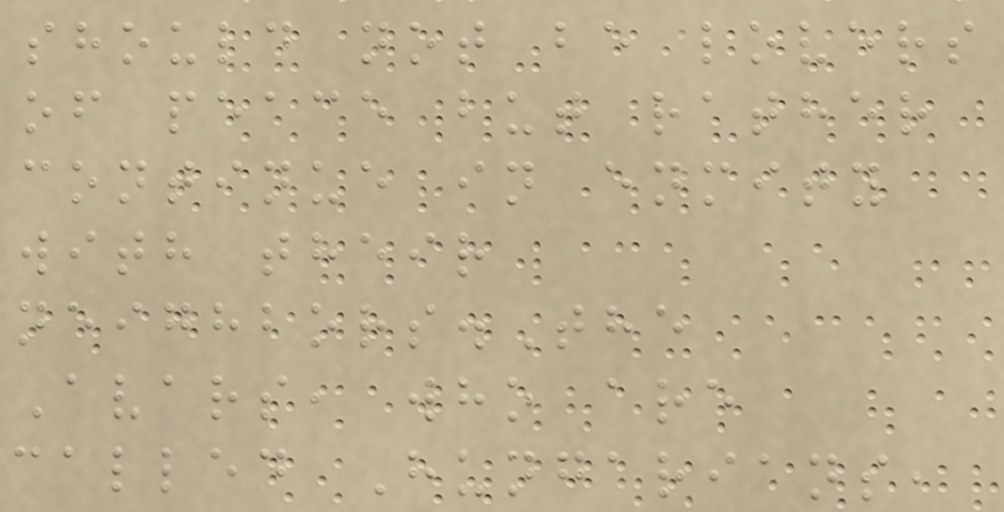should not be lovers
of peace but rather
continue in enmity
with their
neighbors.The
Avars, who are
called Hungarians,
